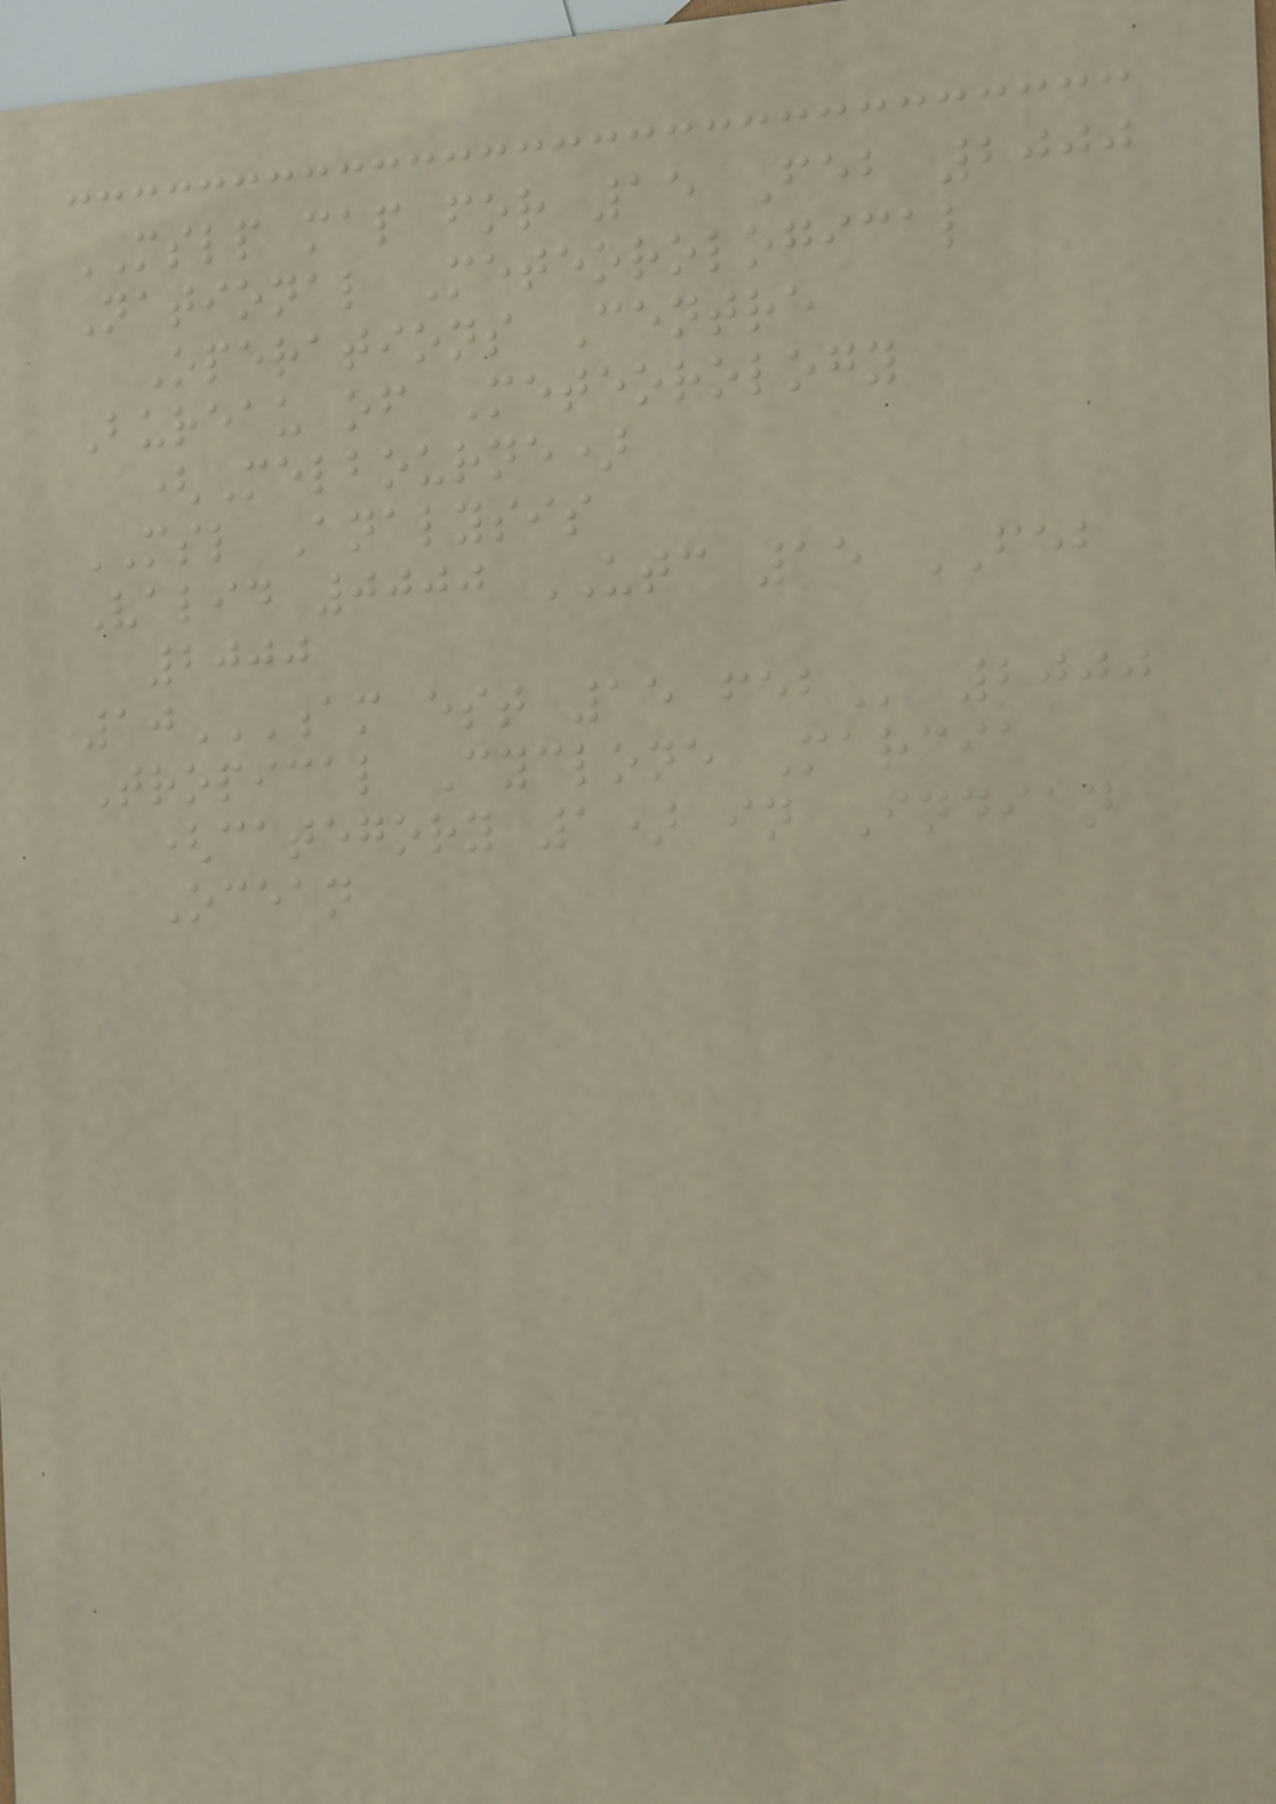MSLP map for 15 Feb 2000
National Meteorological
Operations Centre
Bureau of Meteorology
(Melbourne)
MSL Analysis
Valid 0000 UTC 15 FEB
2000
10AM EST 15 FEB 2000
Tropical Cyclone Marcia
(category 1) in Indian
Ocean
